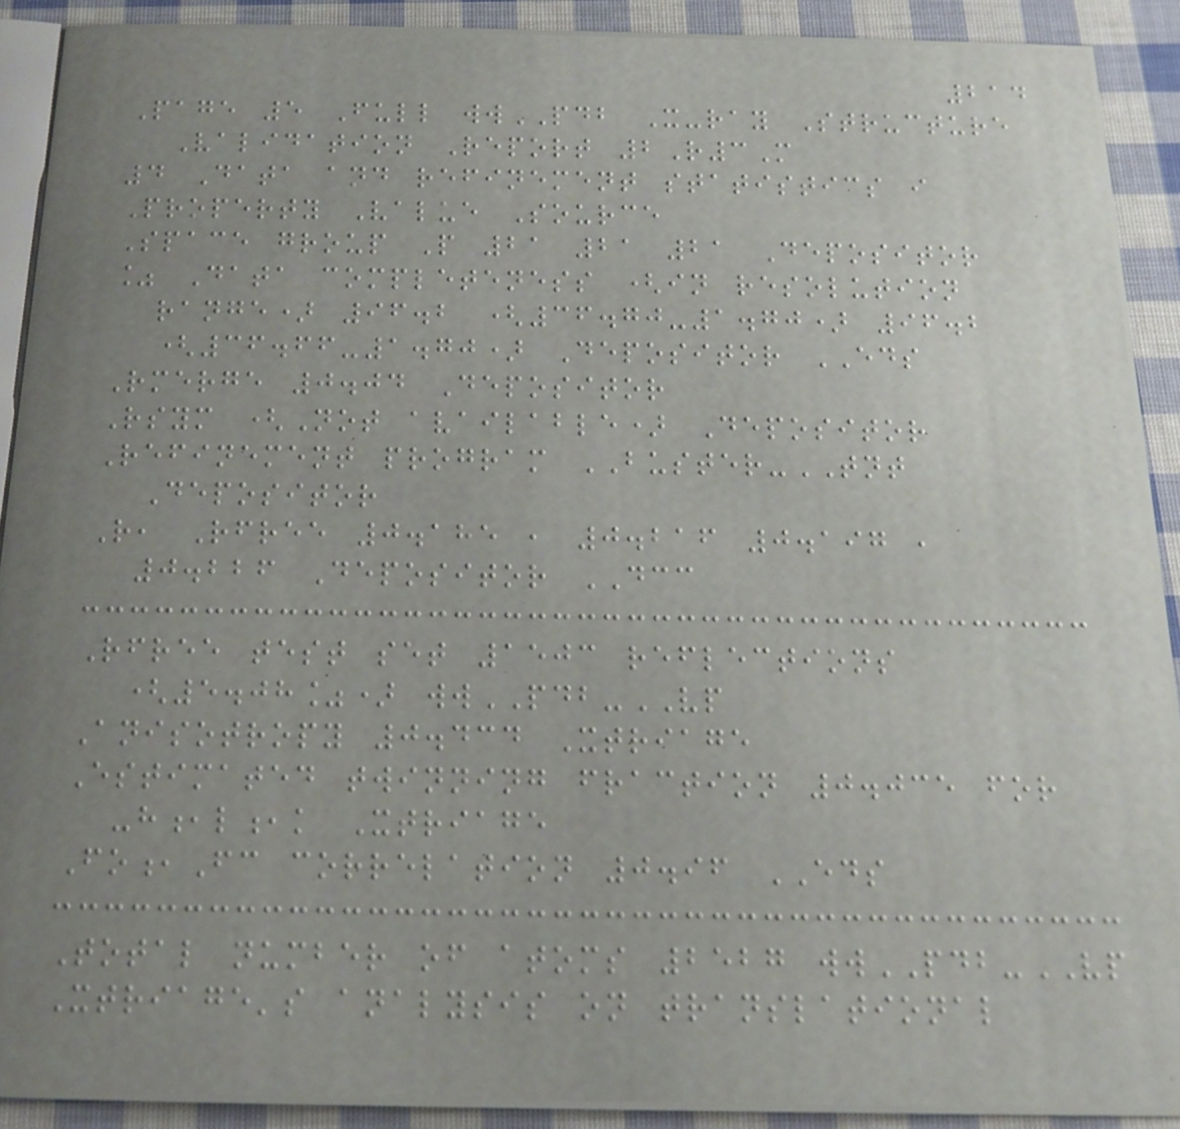214
Page 5 Full wwPDB X-ray Structure
Validation Report 2R3M
4 Data and refinement statistics i
Property Value Source
Space group P 21 21 21 Depositor
% Data completeness (in resolution
range) 96.2 (36.70-1.70) 96.2
(36.66-1.70) Depositor EDS
Rmerge 0.04 Depositor
Rsym (Not available) Depositor
Refinement program BUSTER-TNT
Depositor
R, Rfree 0.185 , 0.216 0.197 ,
0.226 Depositor DCC
Rfree test set 1503 reflections
(5.08%) wwPDB-VP
Anisotropy 0.434 Xtriage
Estimated twinning fraction 0.035 for
-h,l,k Xtriage
Fo,Fc correlation 0.96 EDS
Total number of atoms 2527 wwPDB-VP
Xtriage's analysis on translational
